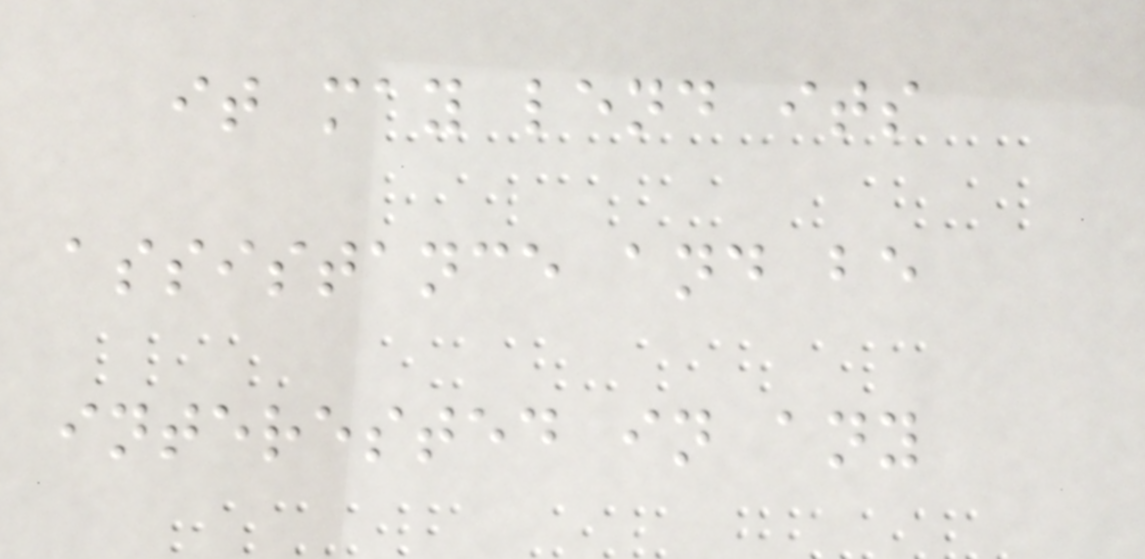it may lend its
assistance and be
interested in any
